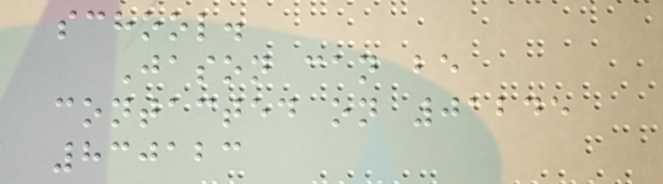school.
Jason can be
contacted on 01245
830123
